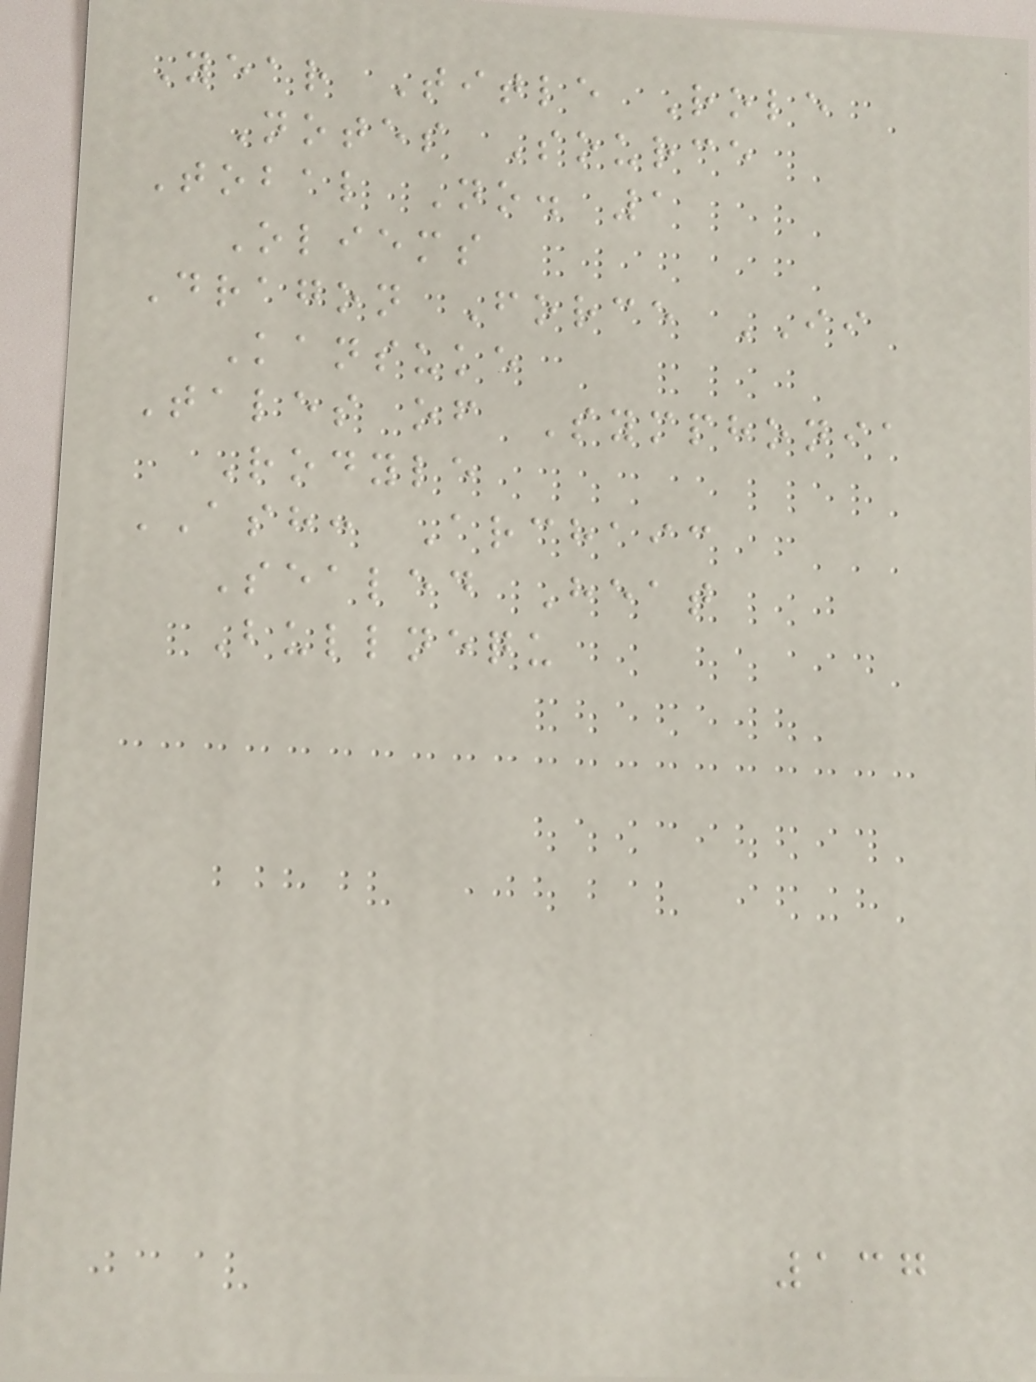Year Title Role
Notes Source
Tobal No. 1
Oliems
Dragon Force II
Kansuke
Tales of Symphonia
Rodyle
ASH: Archaic
Sealed Heat
Bullnequ
137
